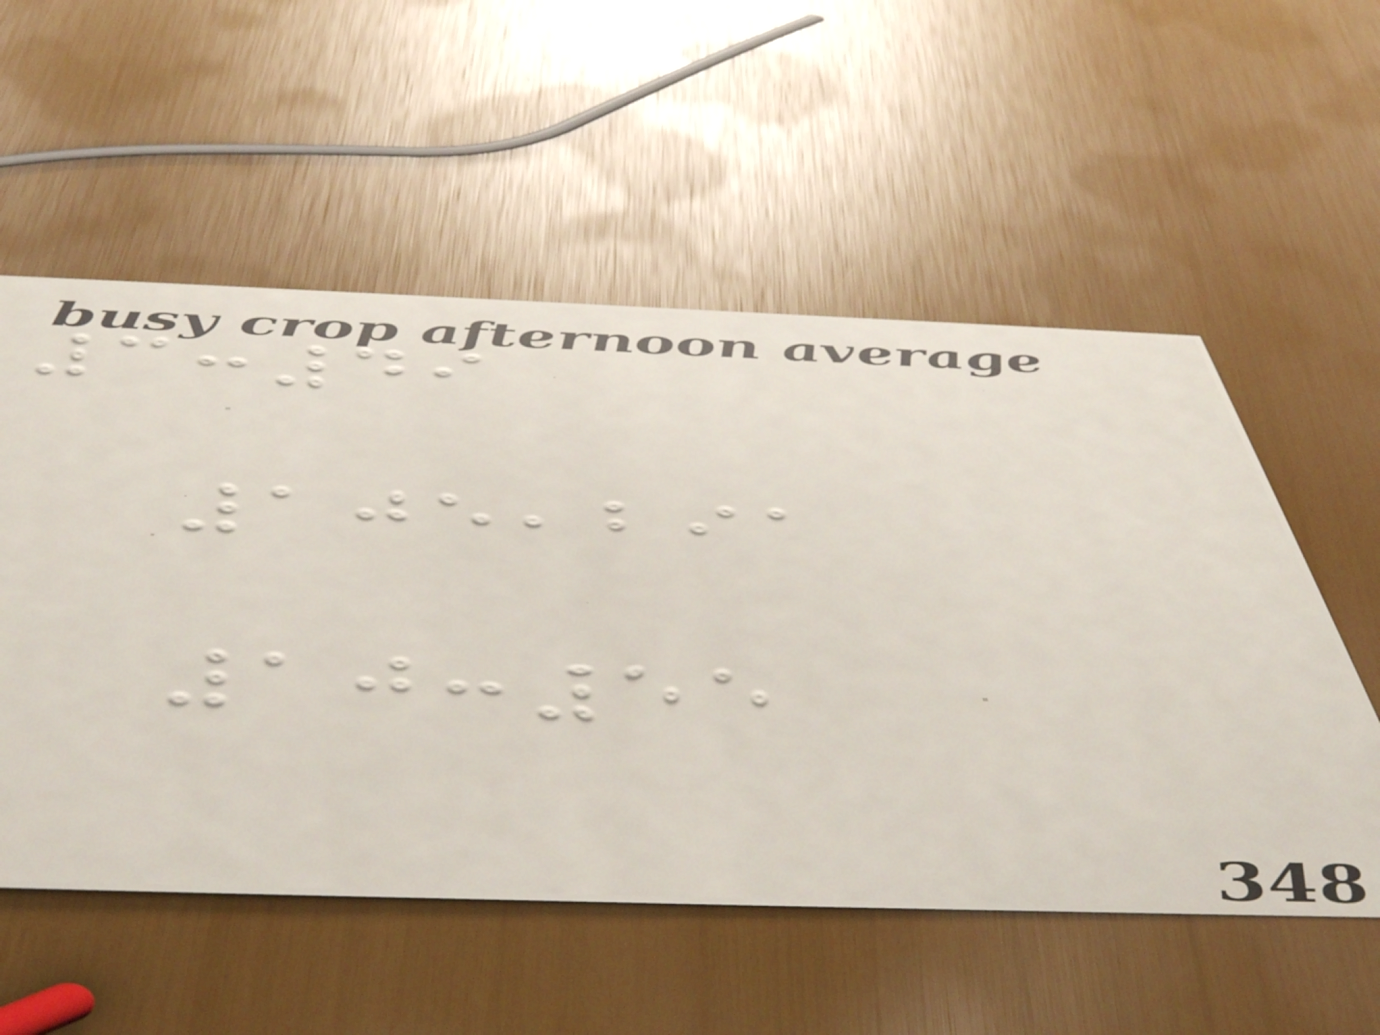3:49
105,291
10:55
